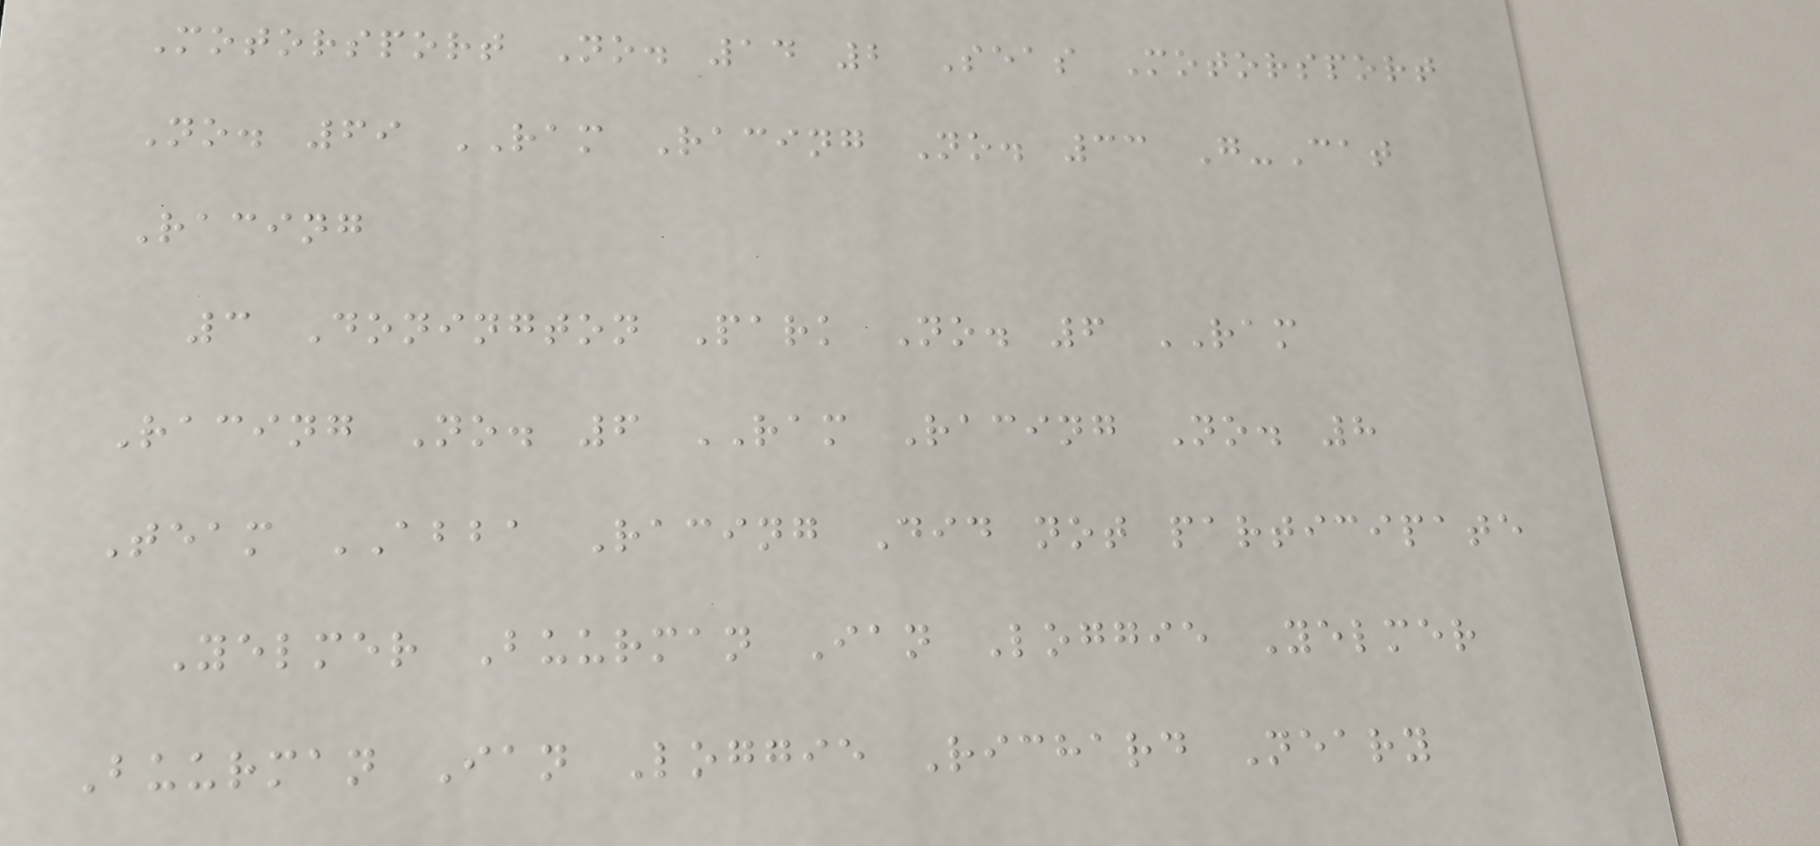Motorsport No. 14 2 Seas Motorsport
No. 69 RAM Racing No. 33 G-Cat
Racing
3 Donington Park No. 6 RAM
Racing No. 6 RAM Racing No. 8
Team ABBA Racing Did not participate
Yelmer Buurman Ian Loggie Yelmer
Buurman Ian Loggie Richard Neary
